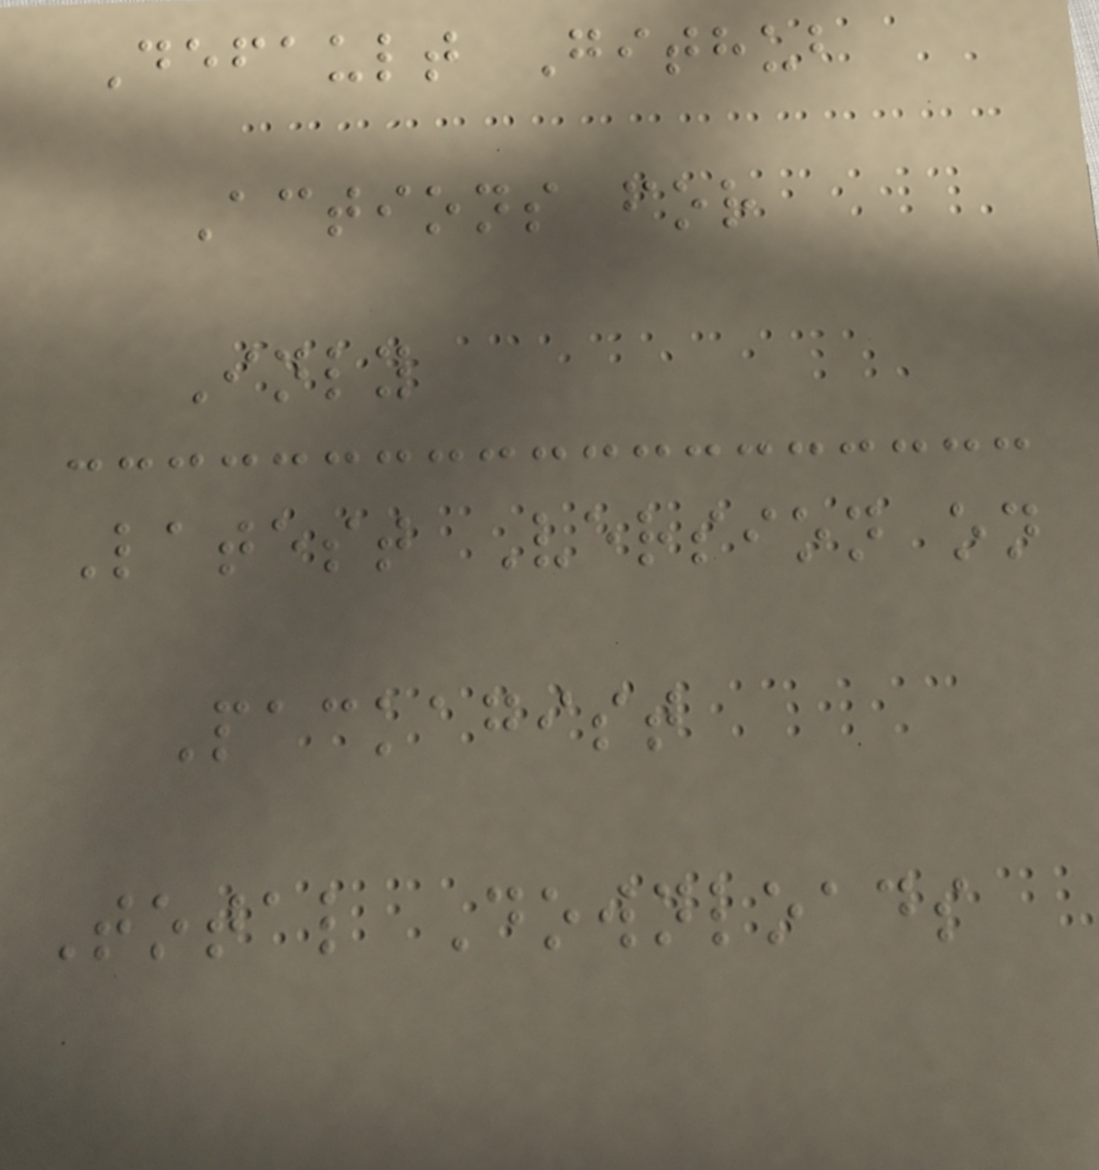Default Github
Actions for
Inly
Latest Version on
Packagist
Total Downloads
